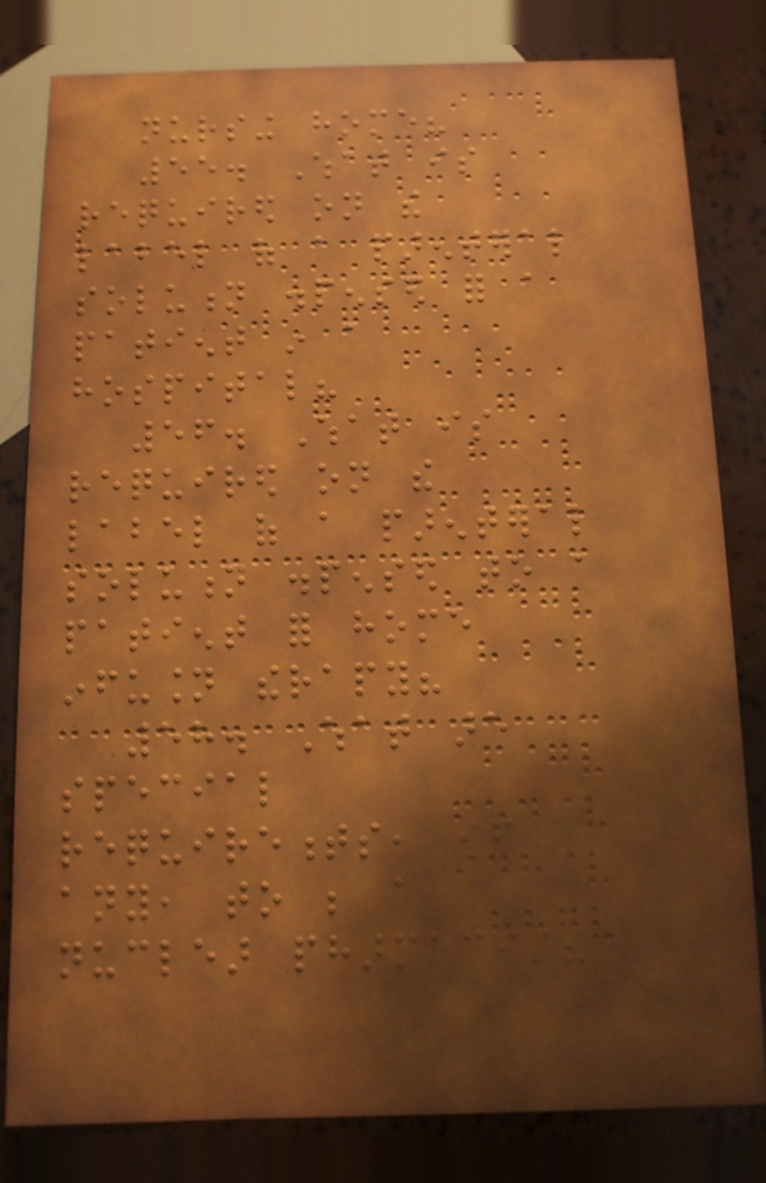nursing home?
55. What is
required on the
label of a parenteral
solution dispensed for a
patient in a
hospital?
56. What is
required on the
label of a parenteral
solution dispensed to a
patient for home
infusion therapy?
58. What are
special
requirements, if
any, to be a
nuclear pharmacist?
